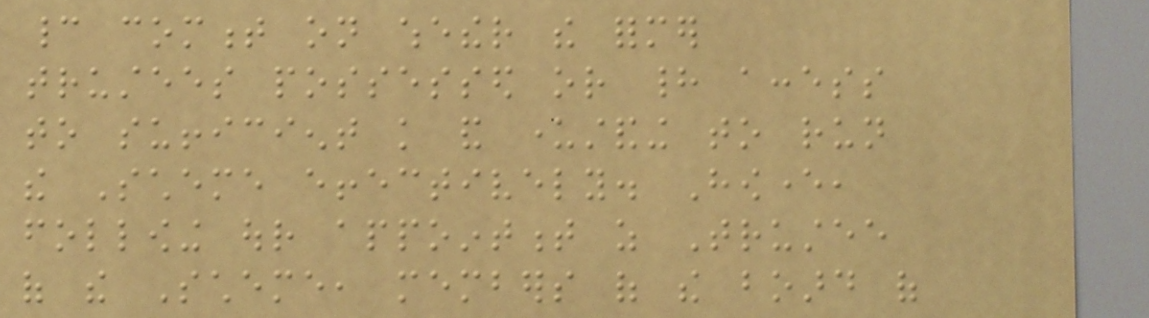cannot comment on whether the former
trustees possessed or had access
to sufficient knowledge and understanding to run
the Scheme effectively. However,
following our appointment as Trustee
of the Scheme, members of the board of
